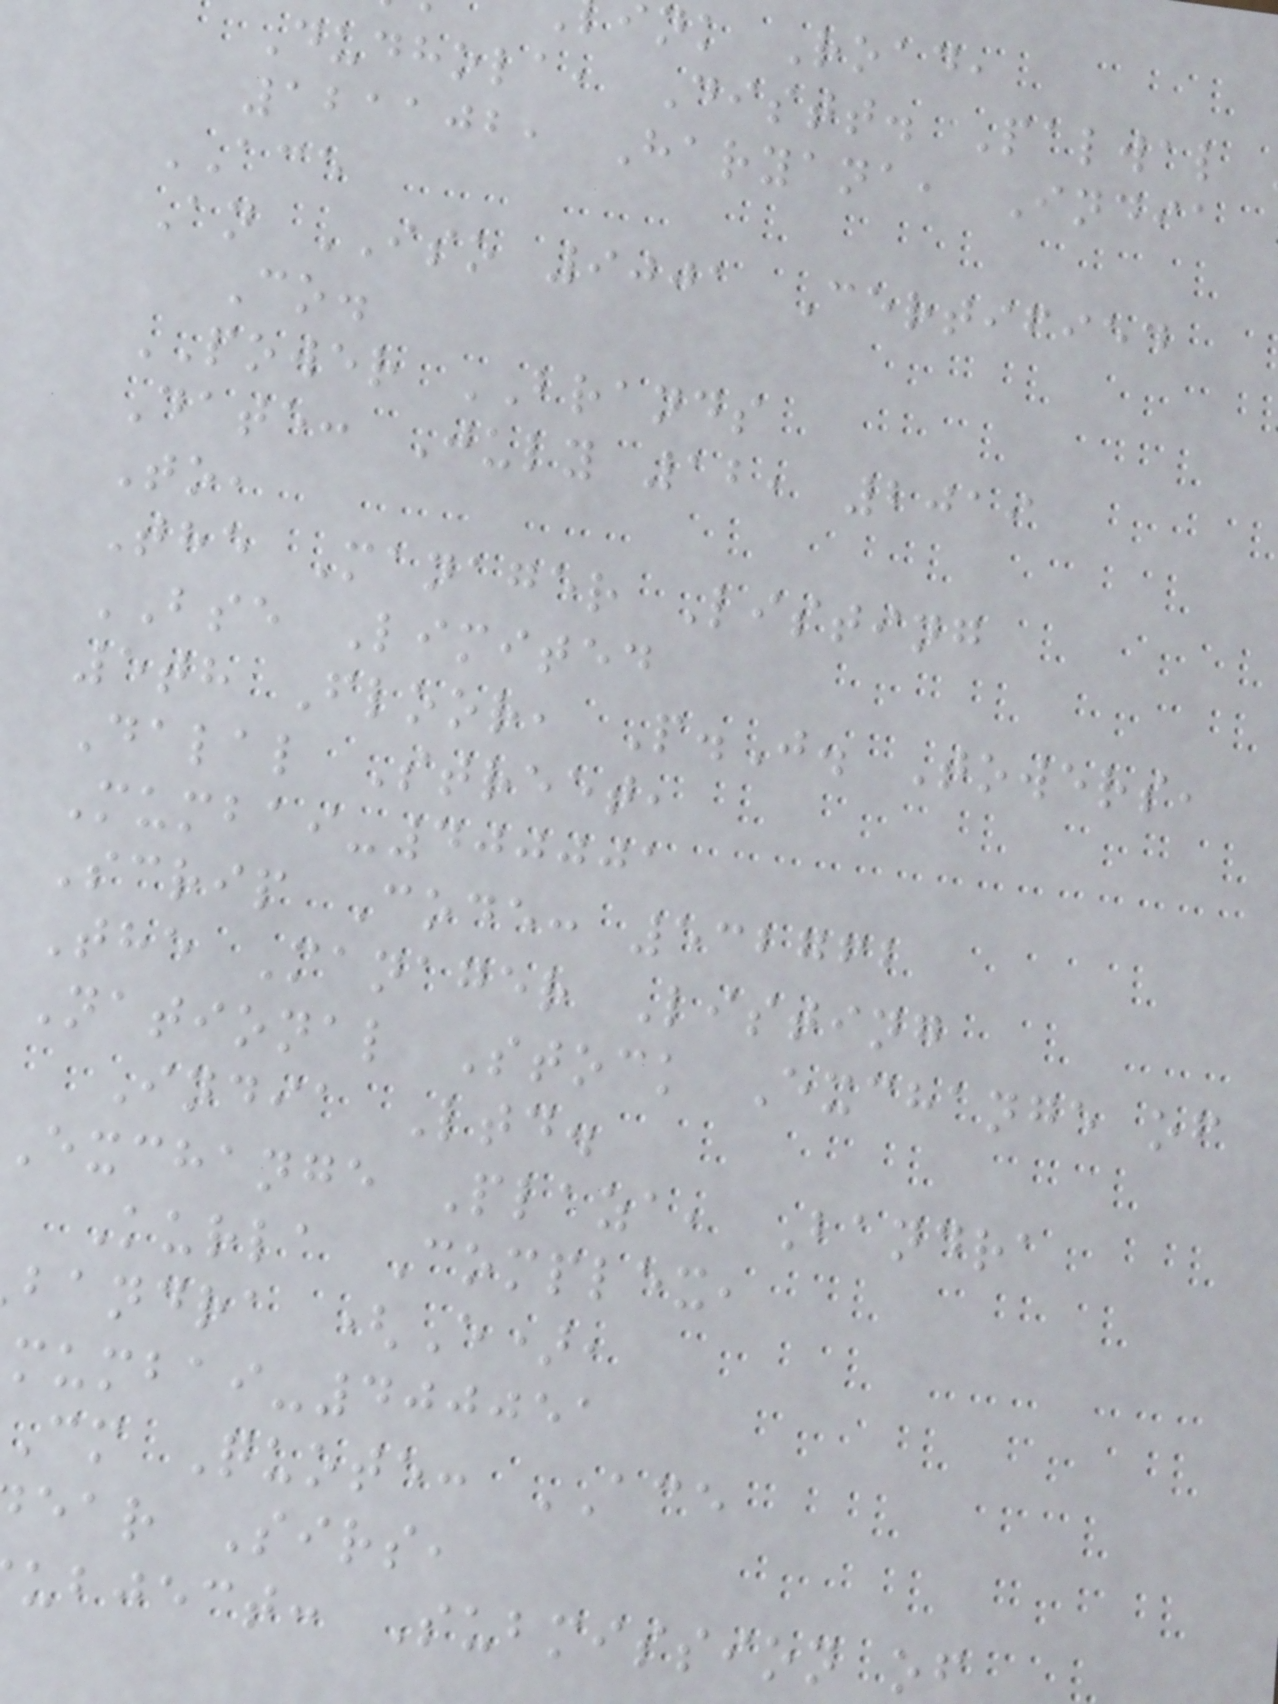nk Road,
Dudhola, Distt. Palwal
121102, Haryana, India
ACE
An ISO 9001 Certified
Co.
POWER BRANDS
Date: July 12, 2019
To,
The Manager Listing
BSE Limited
5th Floor, P.J. Towers,
Dalal Street,
Mumbai-400001
Scrip Code: 532762
The Manager Listing
National Stock Exchange of
India Ltd.
exchange Plaza, Bandra
Kurla Complex,
bandra (E),
mumbai-400051
cm Quote: ACE
ear Sirs,
ubject: Submission of
